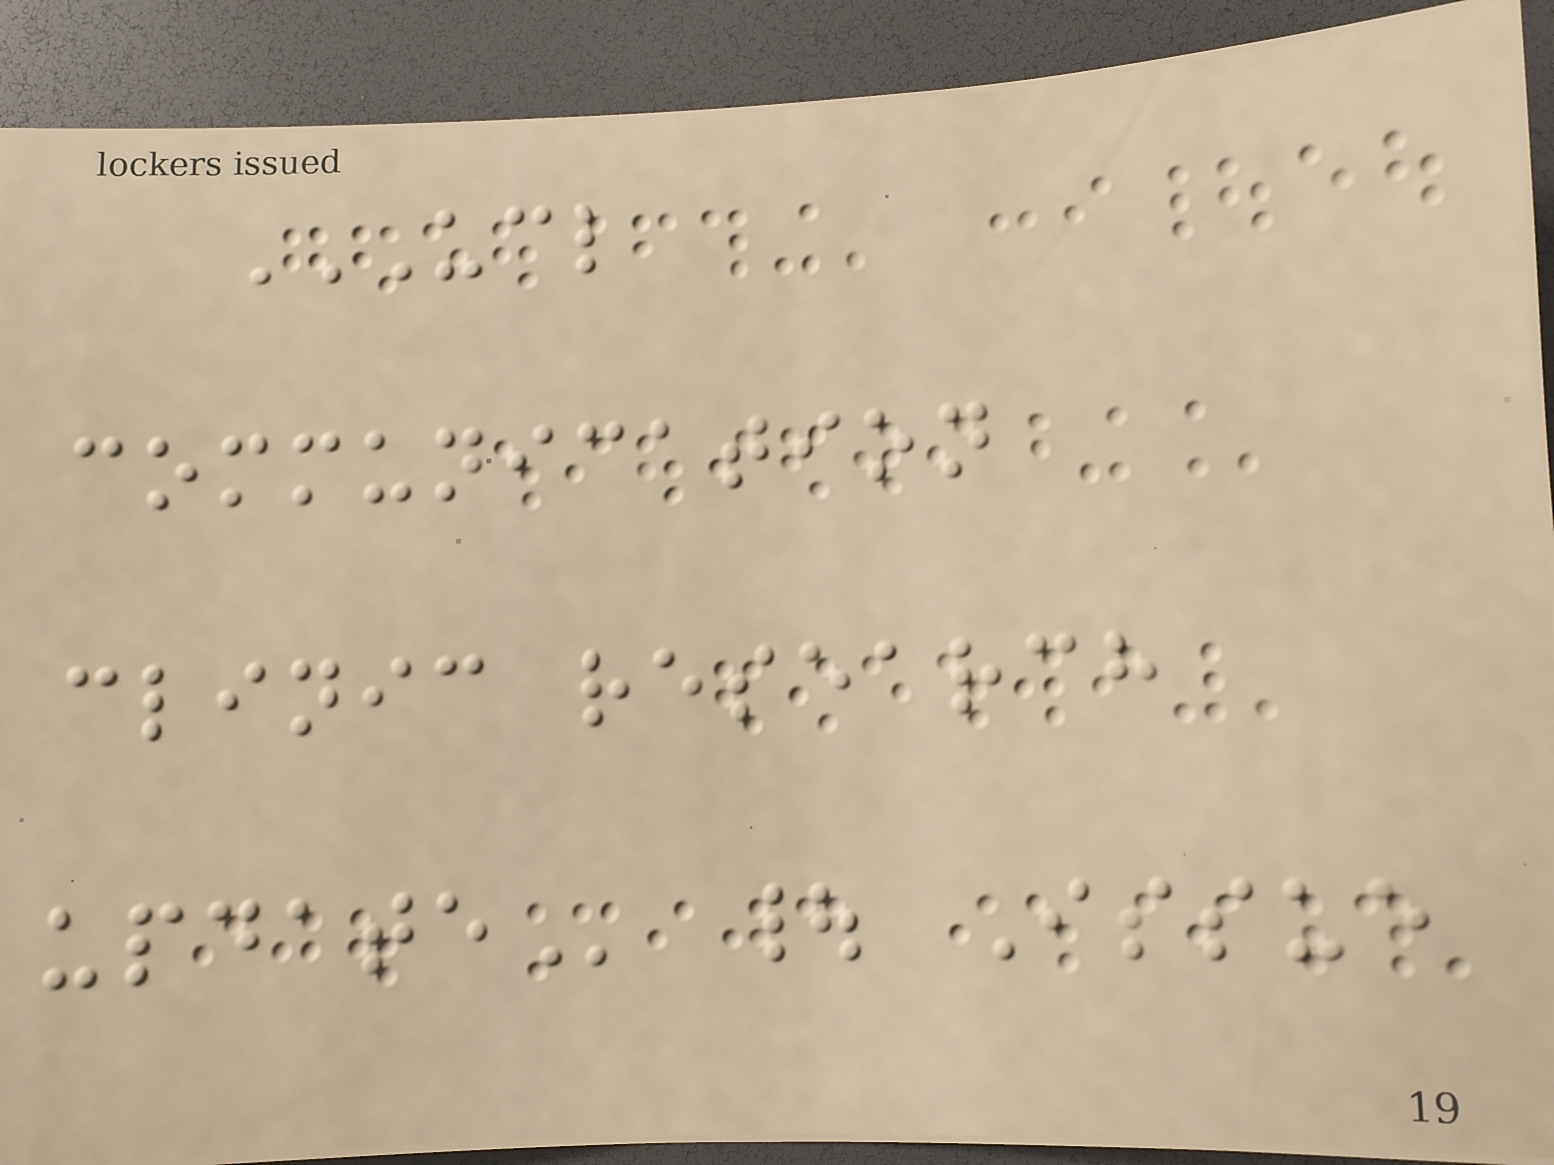UCL
COMMUNICATION
CLINIC RESEARCH
UPDATE | Issue
